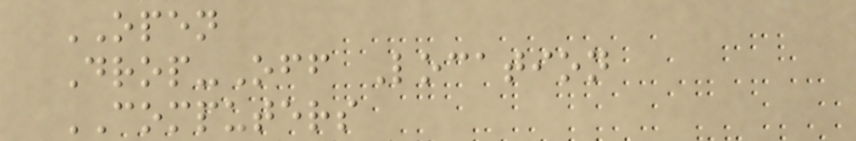OPEN
Drop-Off Location
COMPUTERS
